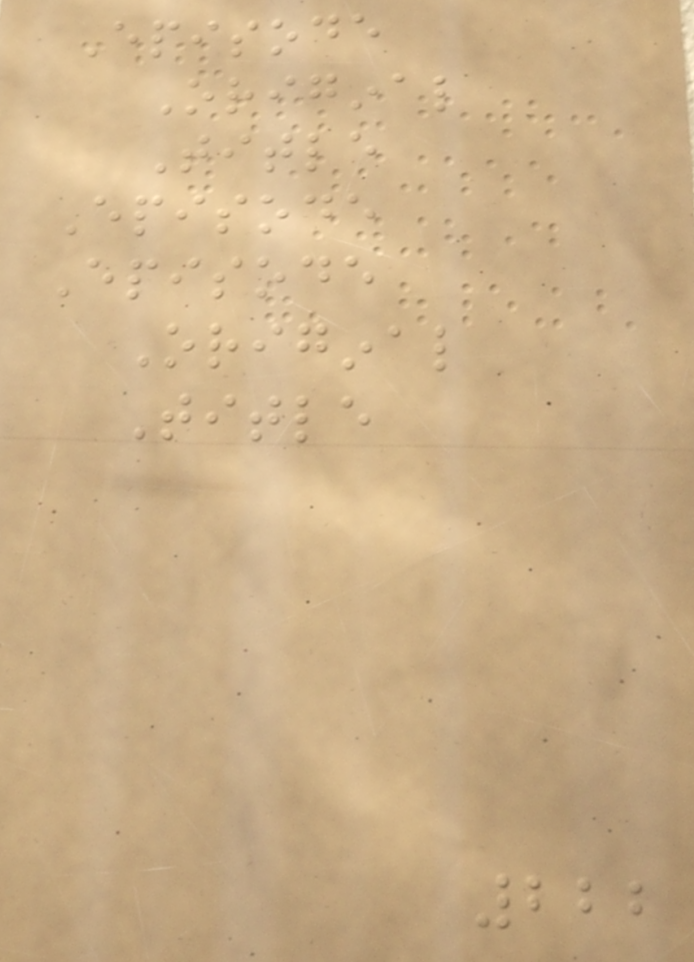Episode
Original
Title
Episode
Episode
Original
Title
222
